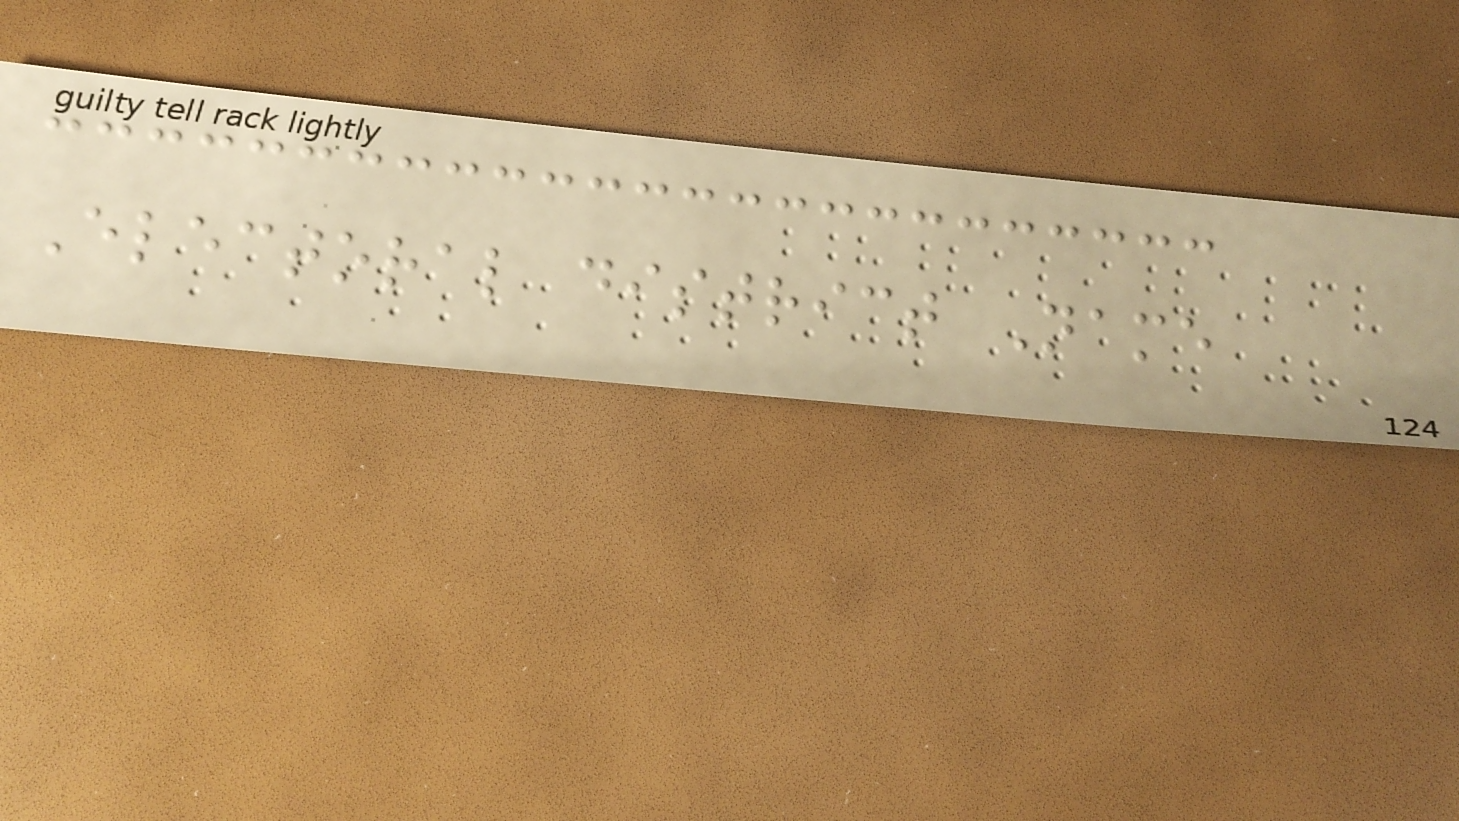Electoral district Name
